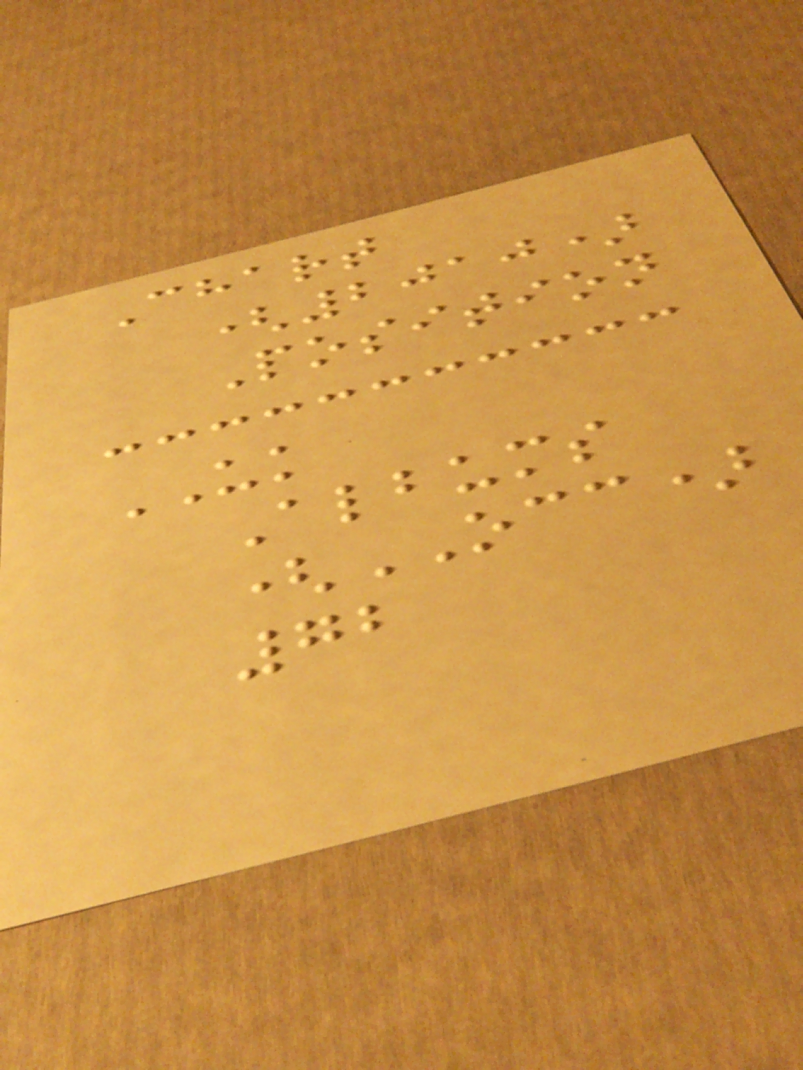Chart
(2010)
Position
UK
Albums
(OCC)
72
